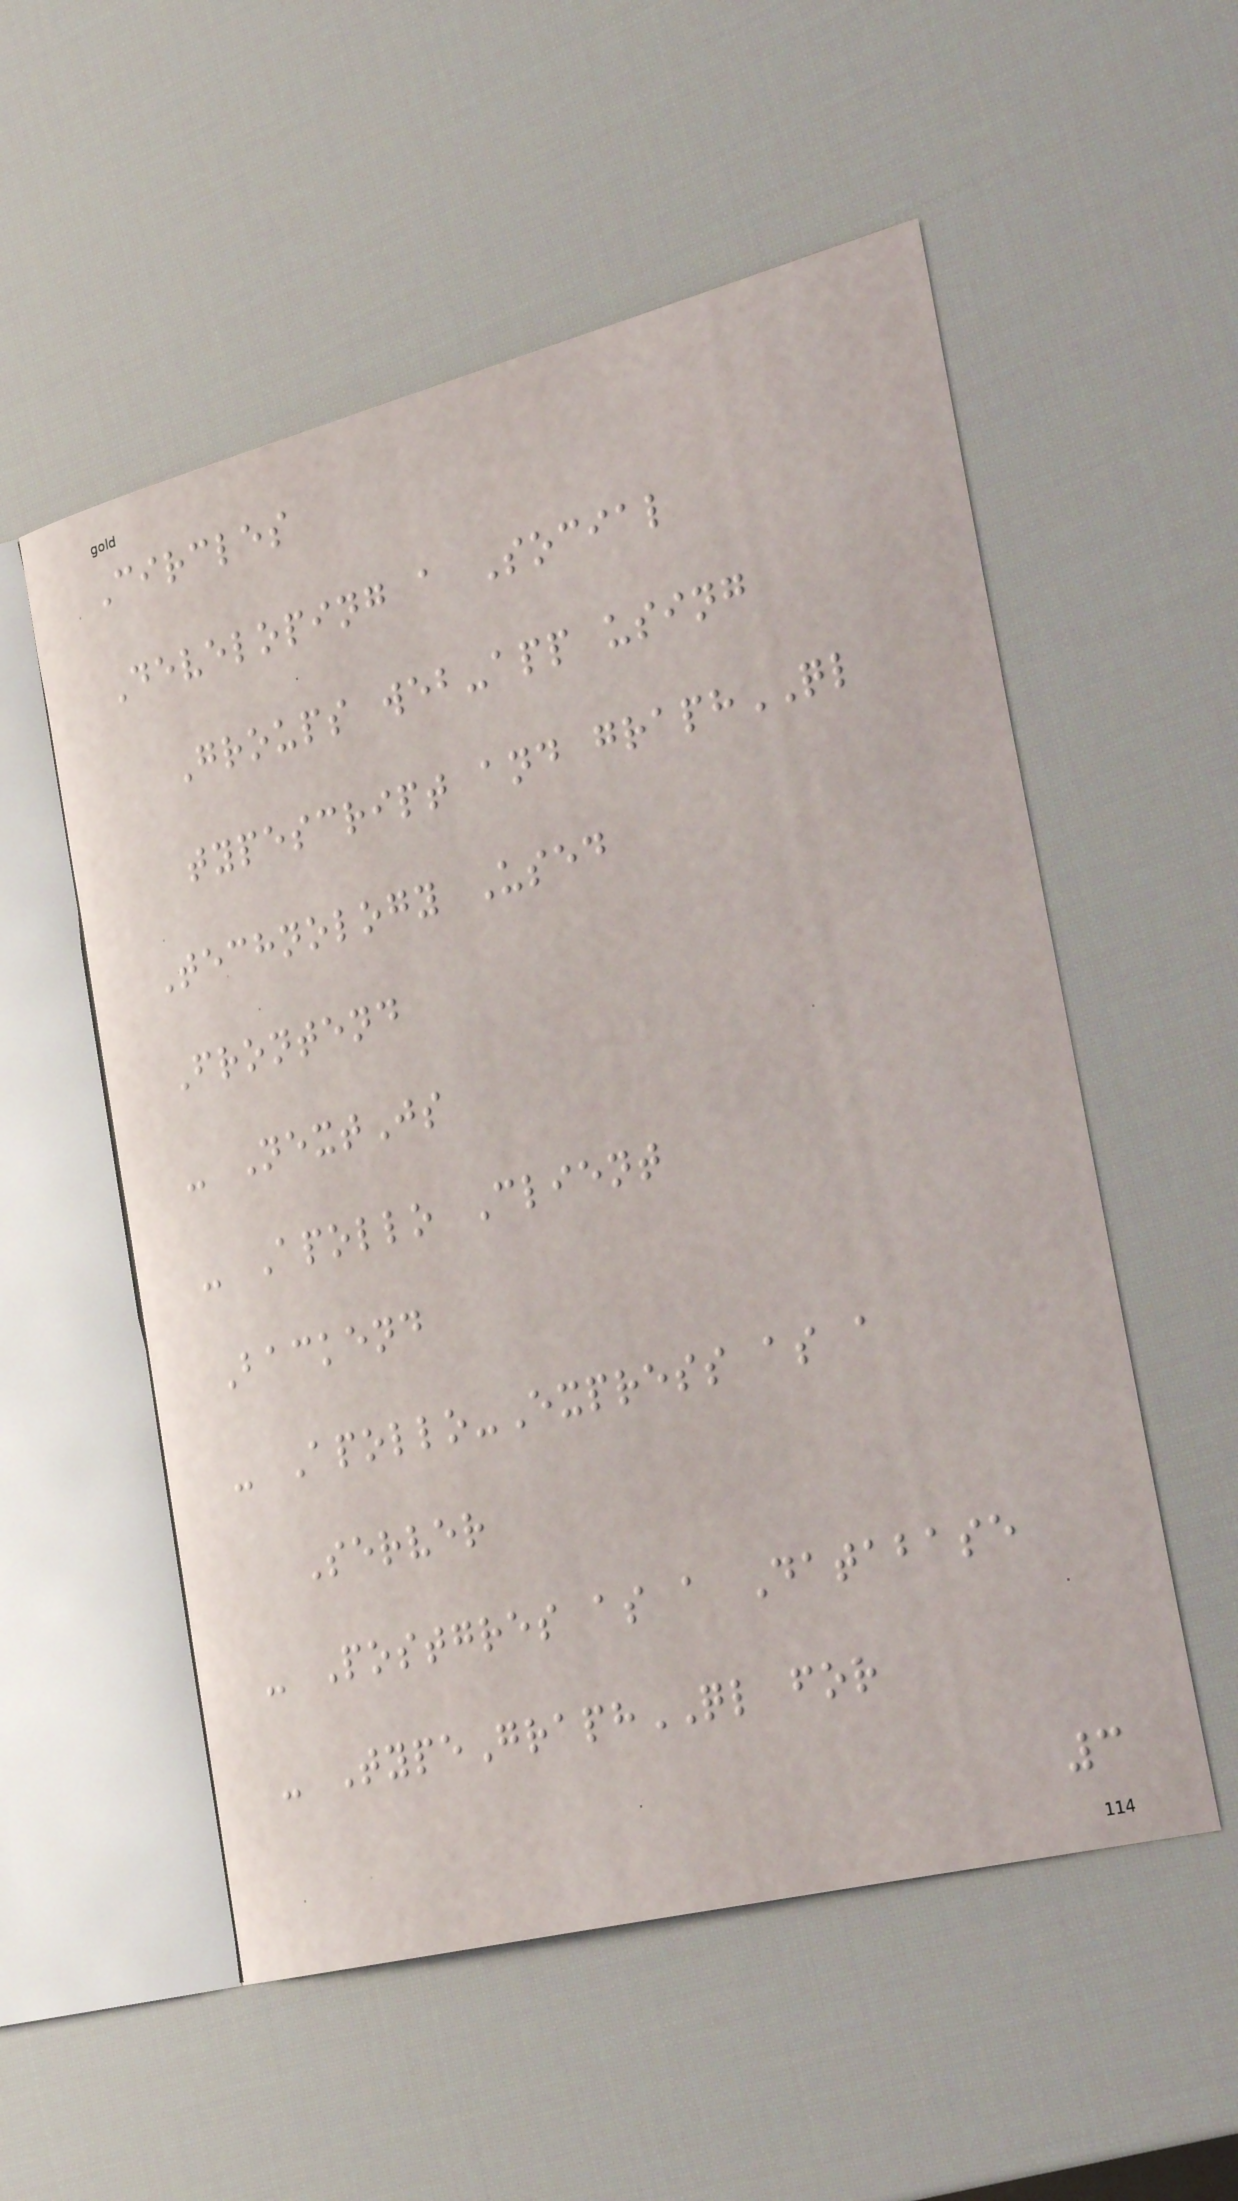Circles
Developing a Social
Groups web-app using
typescript and graphQL
Technology Used
Frontend
- NextJs
- Apollo Client
Backend
- Apollo-Express as a
Server
- Postgres as a Database
- TypeGraphQL for
3
